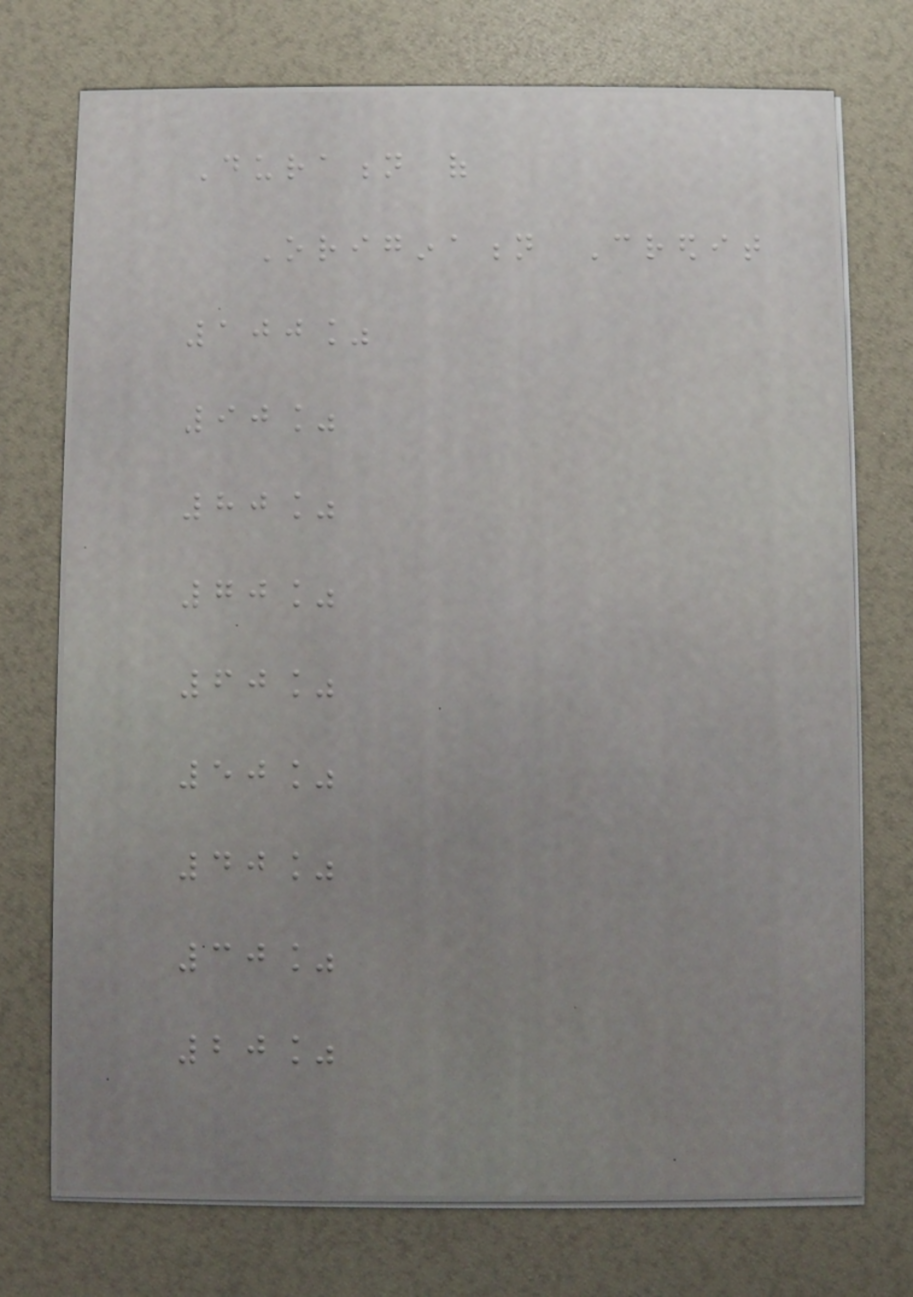Duration of
Origination Credit
100%
90%
80%
70%
60%
50%
40%
30%
20%
